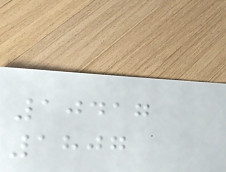10417
1807
